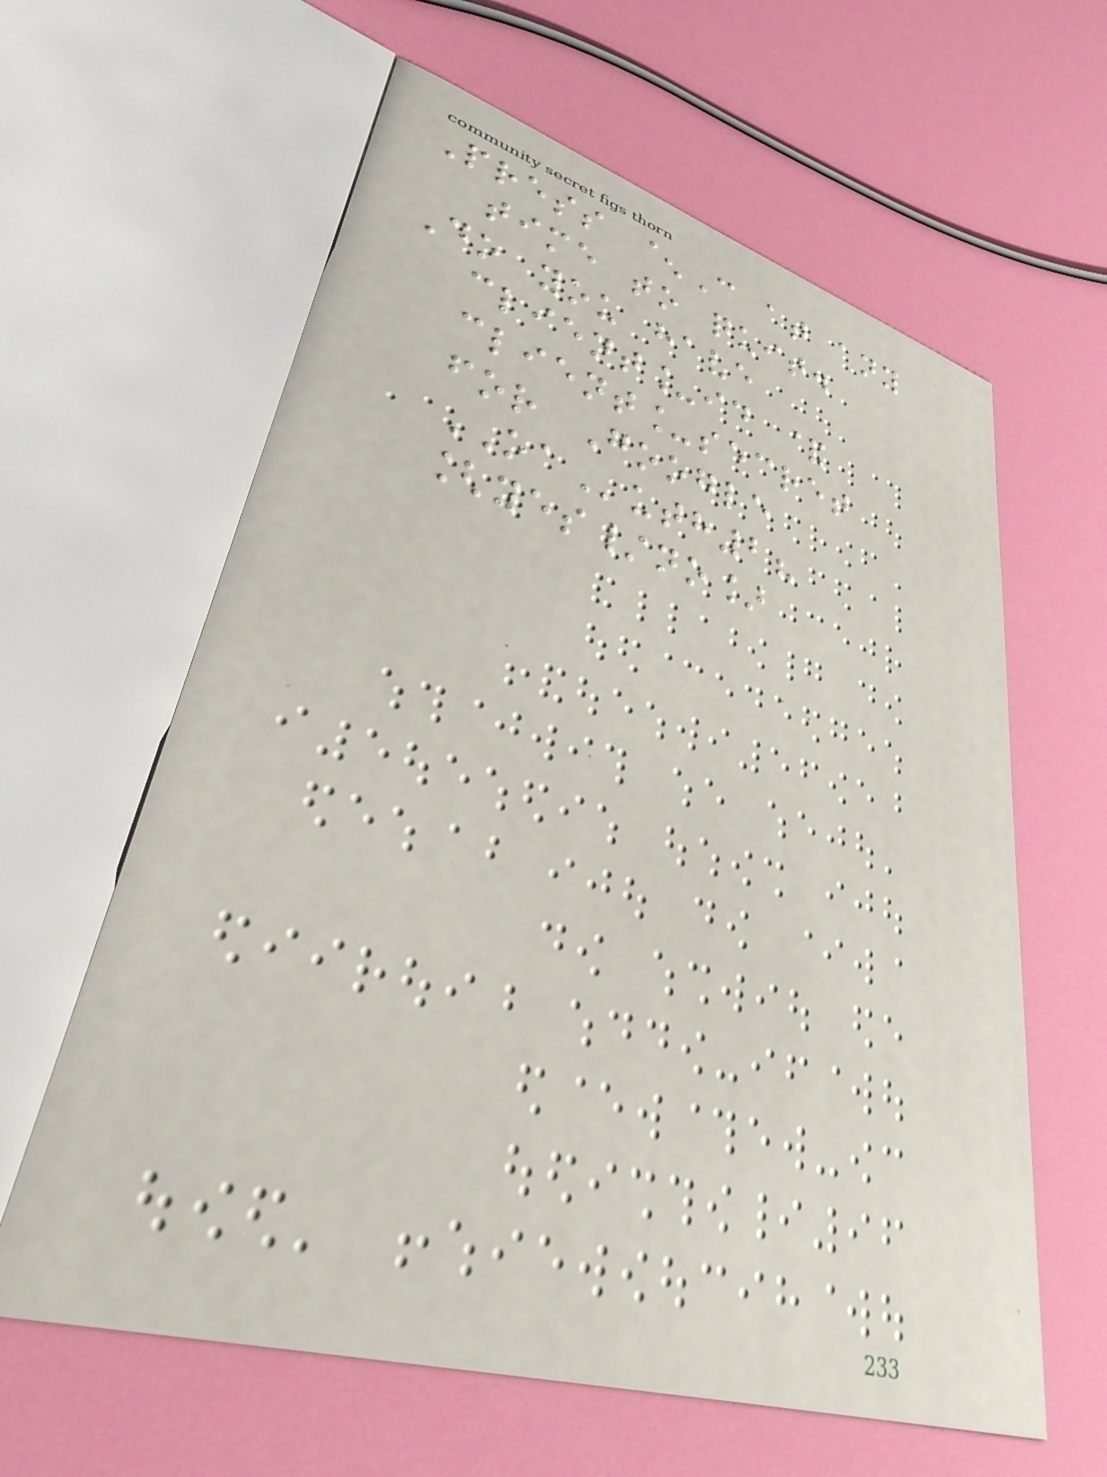Press ^C at any
time to quit.
Do you have
client_id &
client_secret
for Google
OAuth2?
[yes/no]
